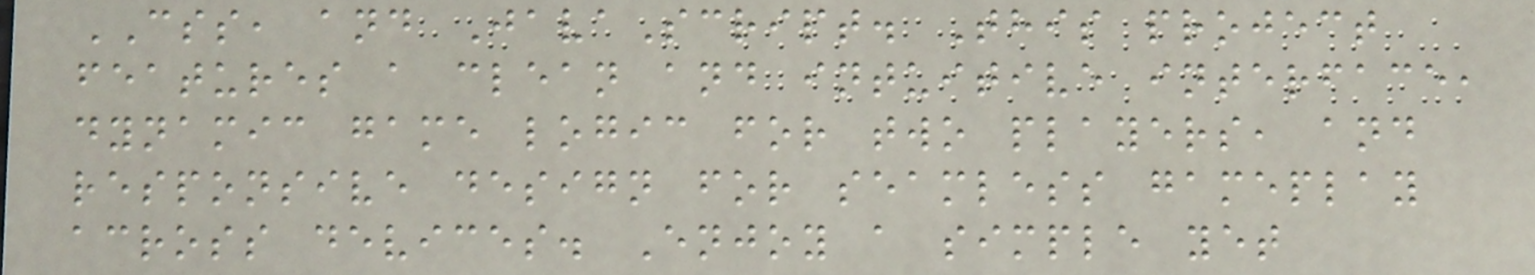CSS, and JavaScript. This project
features a clean and intuitive interface,
dynamic game logic for two players, and
responsive design for seamless gameplay
across devices. Enjoy a simple yet
